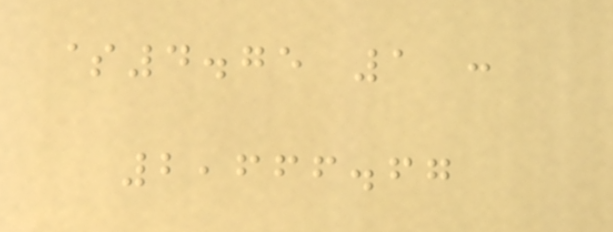$4.75 1 :
2,666.67
